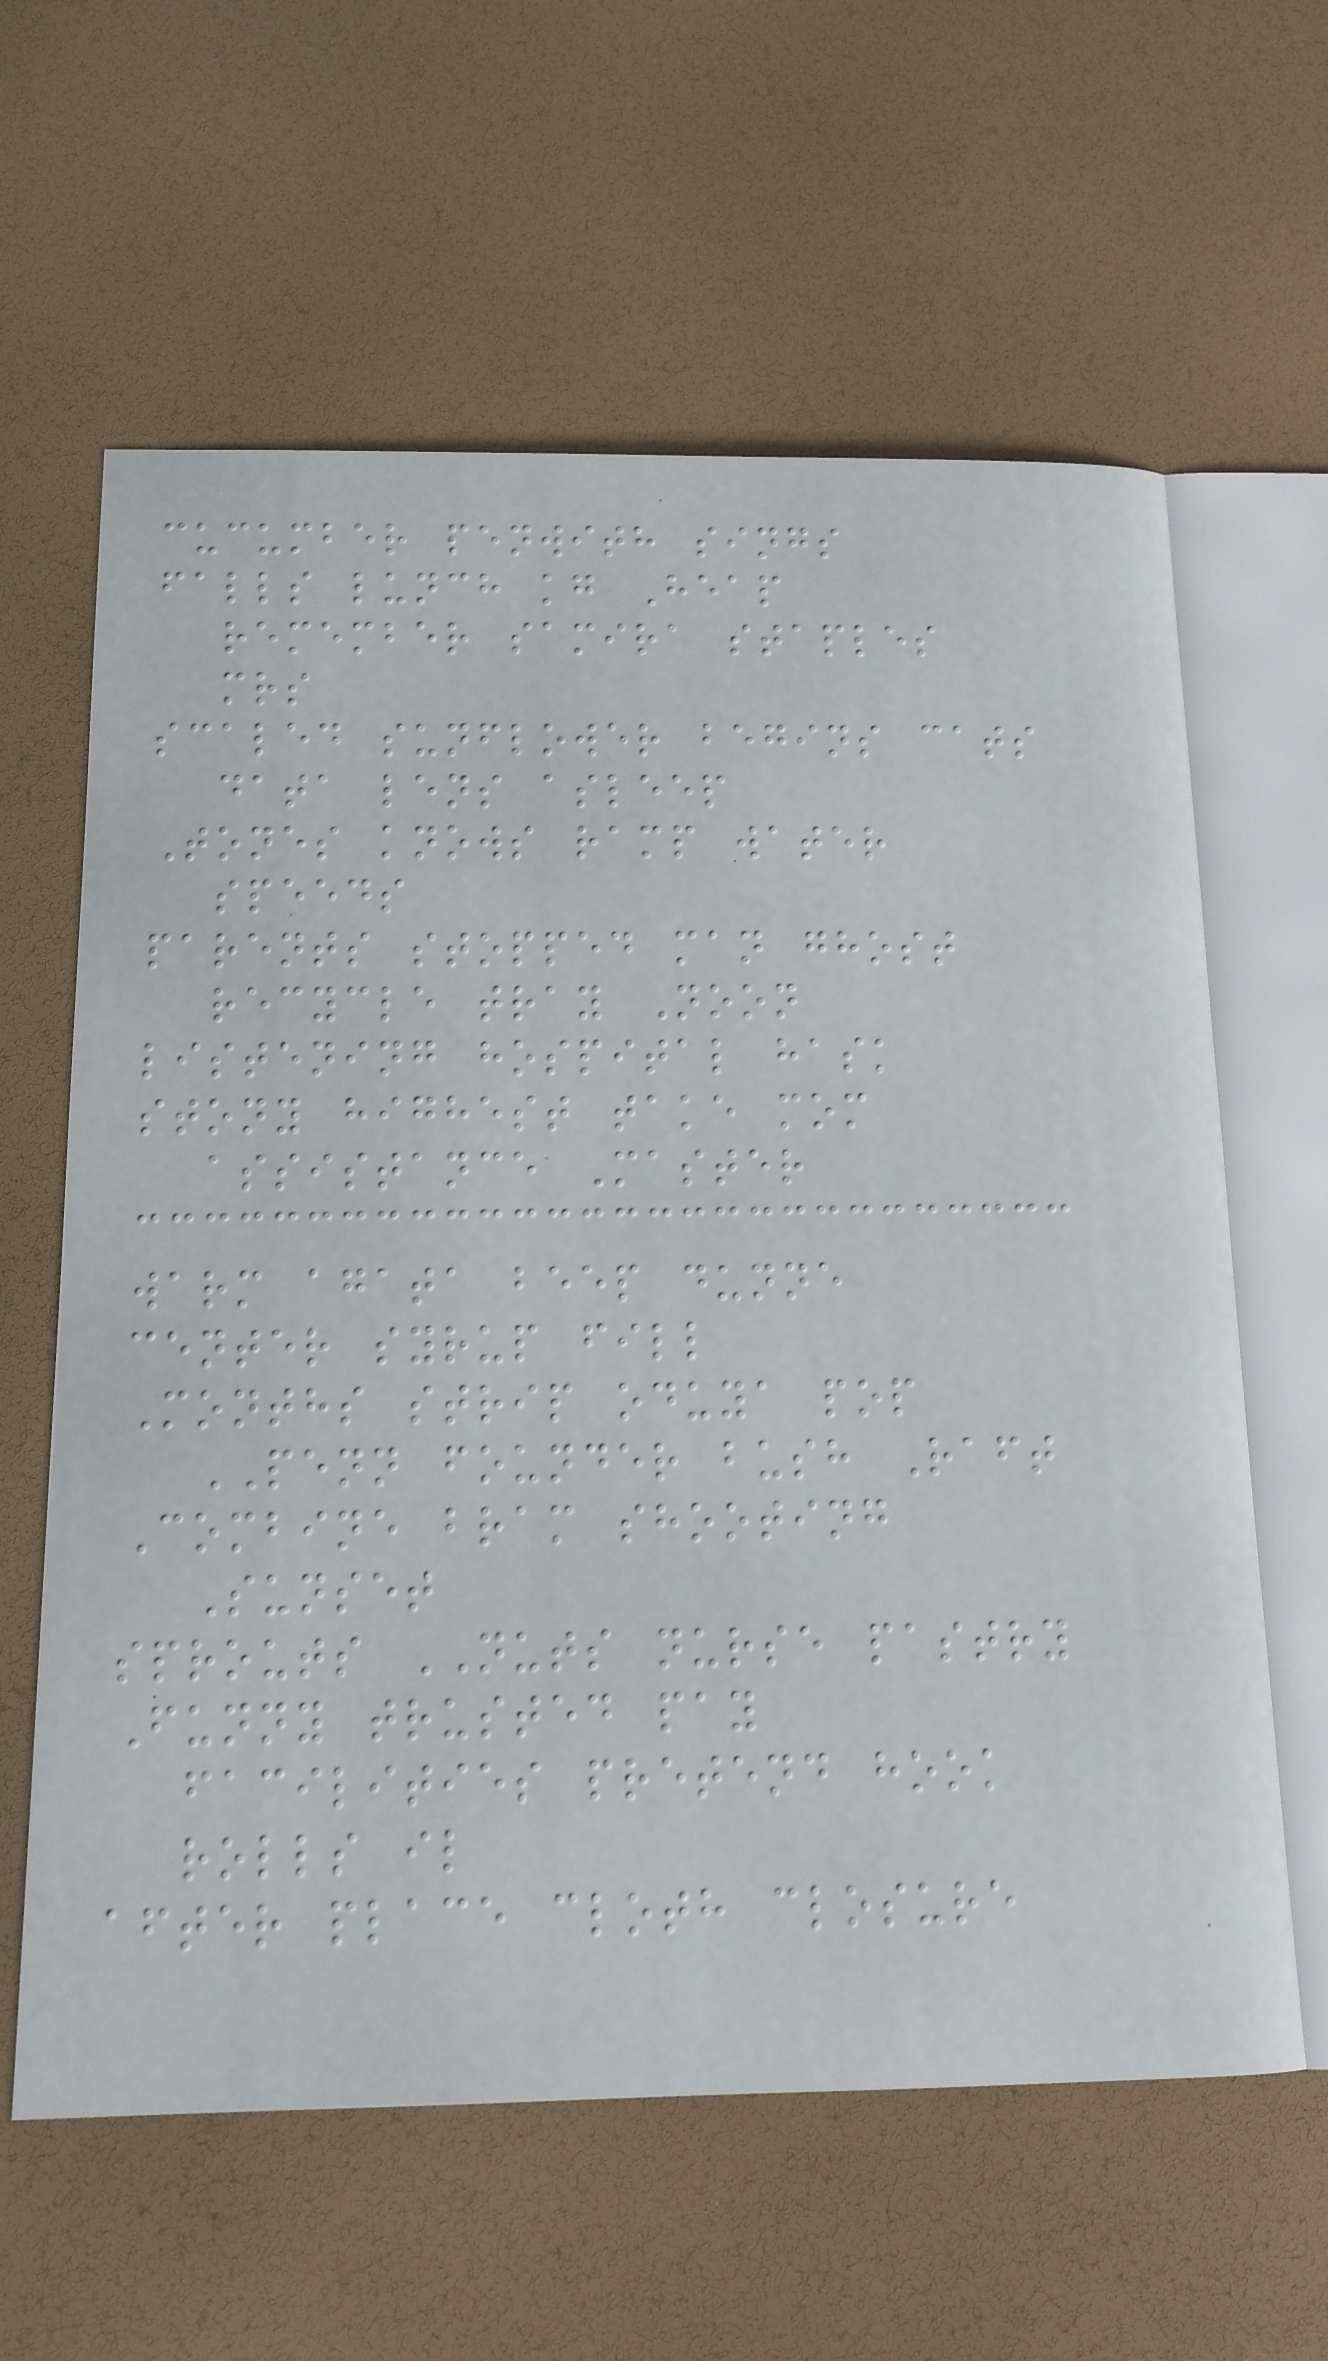cucumber penwith sings
falls lunch kg Heap
remember samira staples
mrs
scaled sunflower begins cats
data lens asleep
Tones knows ramp water
speeds
parents stopped man ghost
recycle tray Noon
listening hospital hask
stony highest take mom
assistance Master
warm agata beep dunne
center syrup fill
Months strip oduya pop
PENN founder bush Raft
Combine bram shooting
Sunset
sprouts NUTS nurse pastry
Funny trusted pay
facilities pretend hook
rolls il
after place cloth closure
